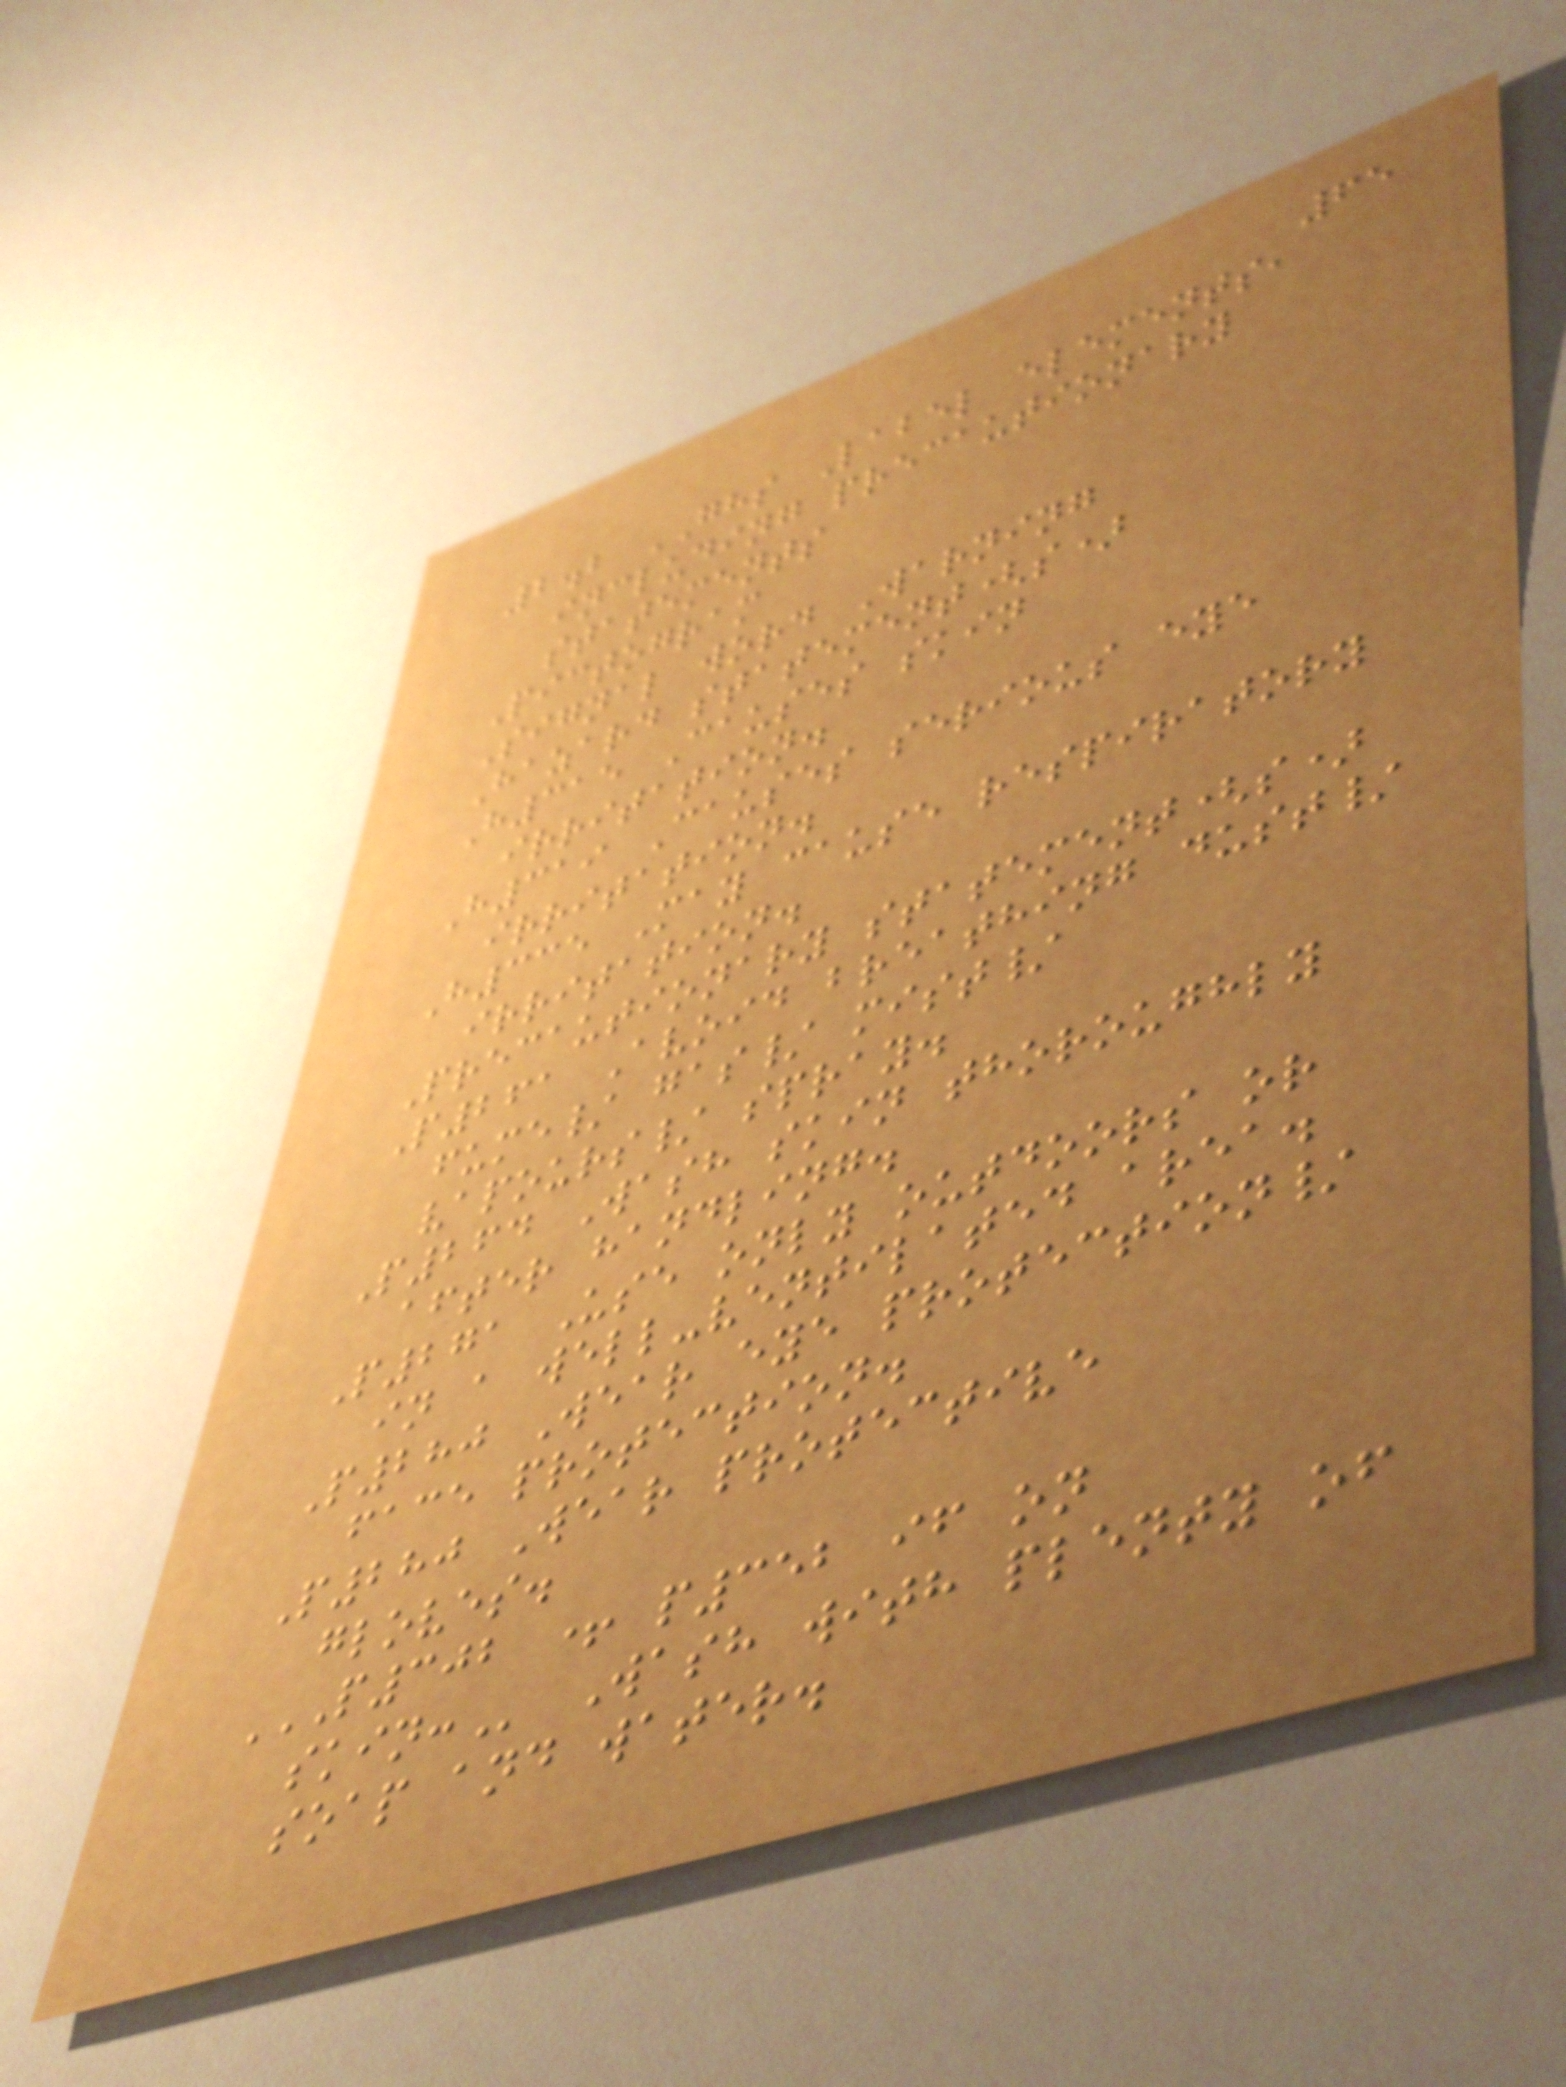65
2.2 GHS Label elements,
including precautionary
statements
Pictogram
Signal word Warning
Hazard statement(s)
H315 Causes skin
irritation.
H319 Causes serious eye
irritation.
H335 May cause respiratory
irritation.
Precautionary statement(s)
P261 Avoid breathing dust/
fume/ gas/ mist/
vapours/ spray.
P264 Wash skin thoroughly
after handling.
P271 Use only outdoors or
in a well-ventilated area.
P280 Wear eye protection/
face protection.
P280 Wear protective
gloves.
P302 + P352 IF ON
SKIN: Wash with plenty of
soap and water.
